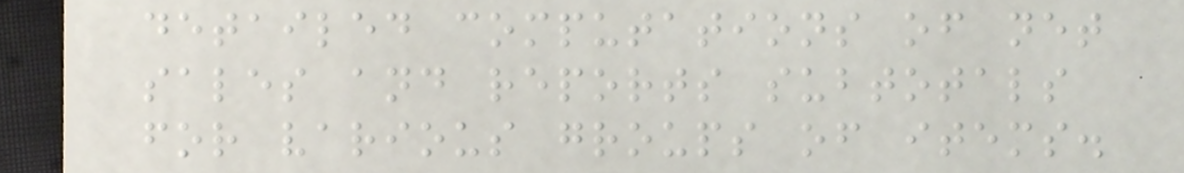detailed computations of net
sales and reports subtotals
for various groups of items.
